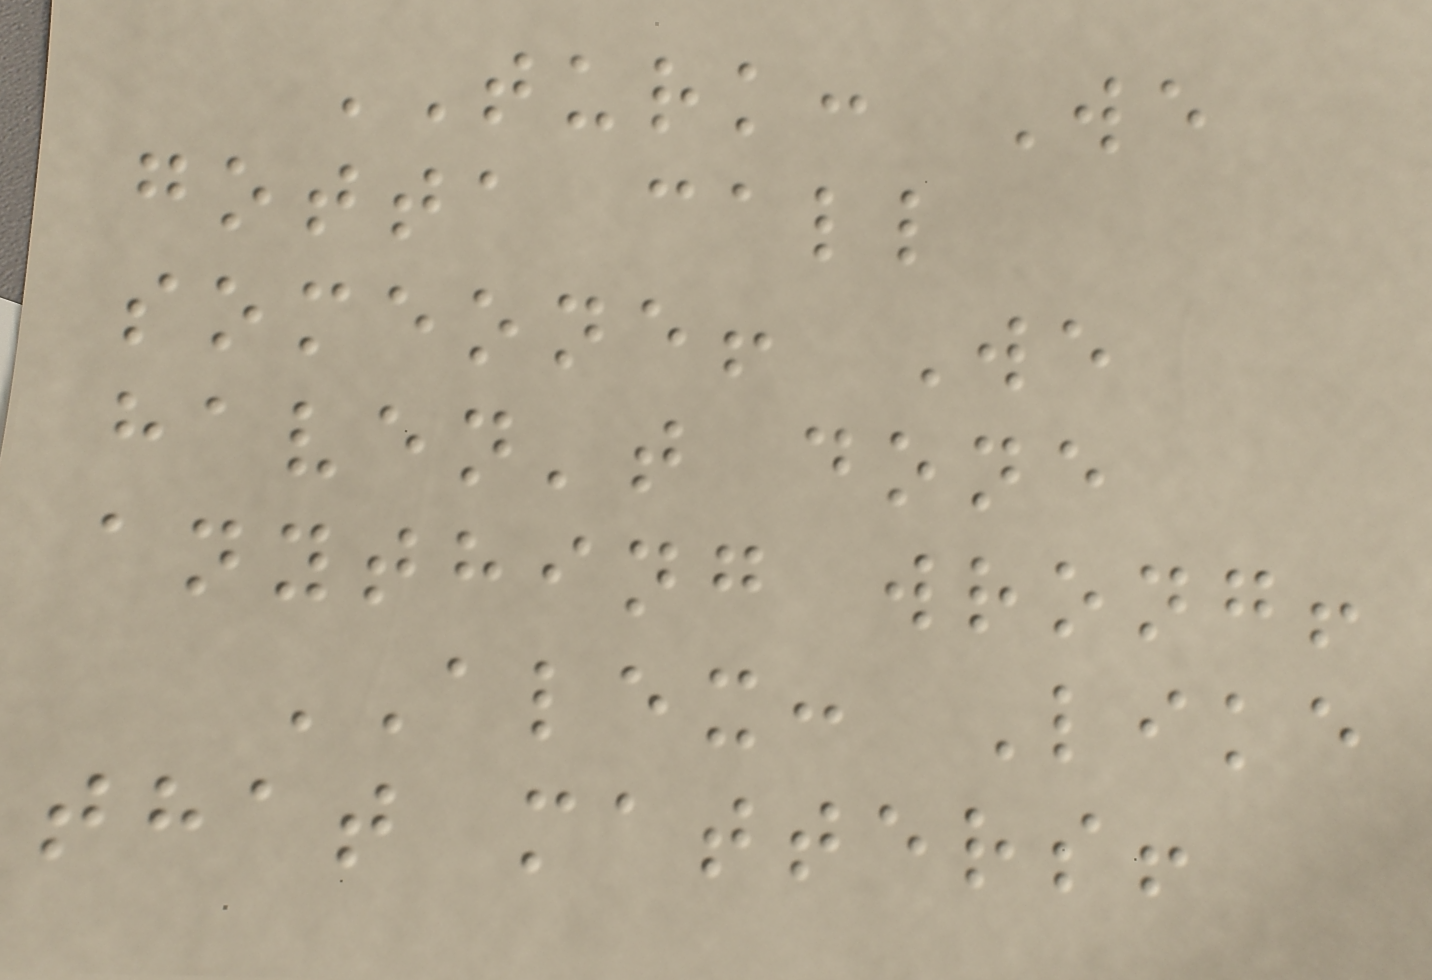TURK: We
gotta call
someone! We
haven't done
anything wrong!
ALEX: Like
that matters!
